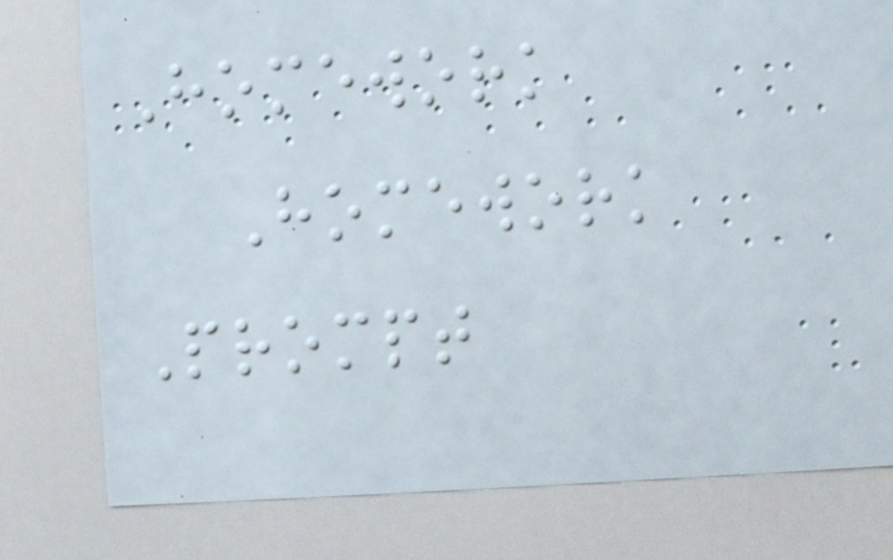Homework
Homework
Prompt
